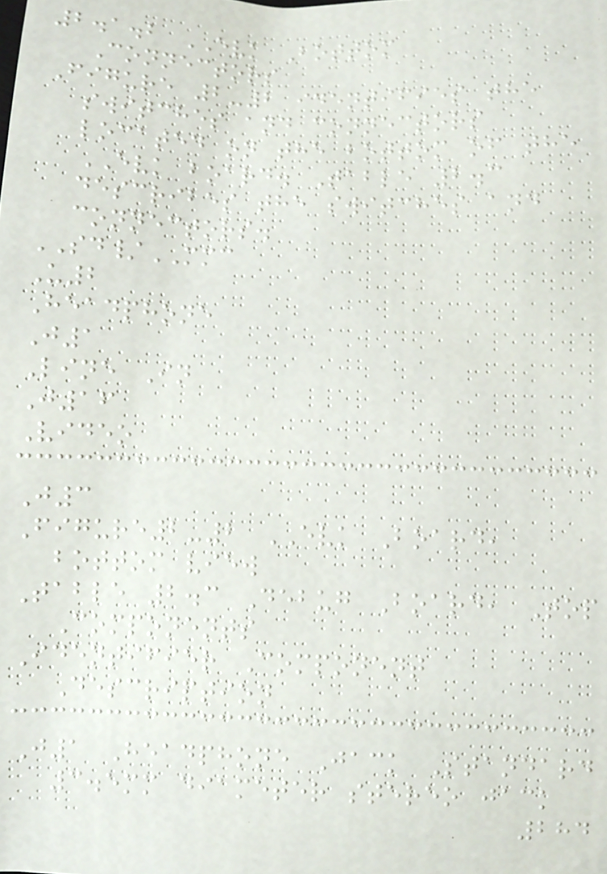2.1.2 EVK Bottom
Connectors
Figure 2-2 identifies the
switches and connectors
located on the bottom of the
EVK board. Table 2.3
describes the switches and
connectors.
SD/MMC
U2
Headphone
J1
Line In
J16
Video
J3
Figure2-2 EVK Board,
bottom view
Table 2.3 Debug Board, Top
Components
Identifier Component
Description
J1 Headphone Jack Standard
3.5mm diameter stereo jack
284
